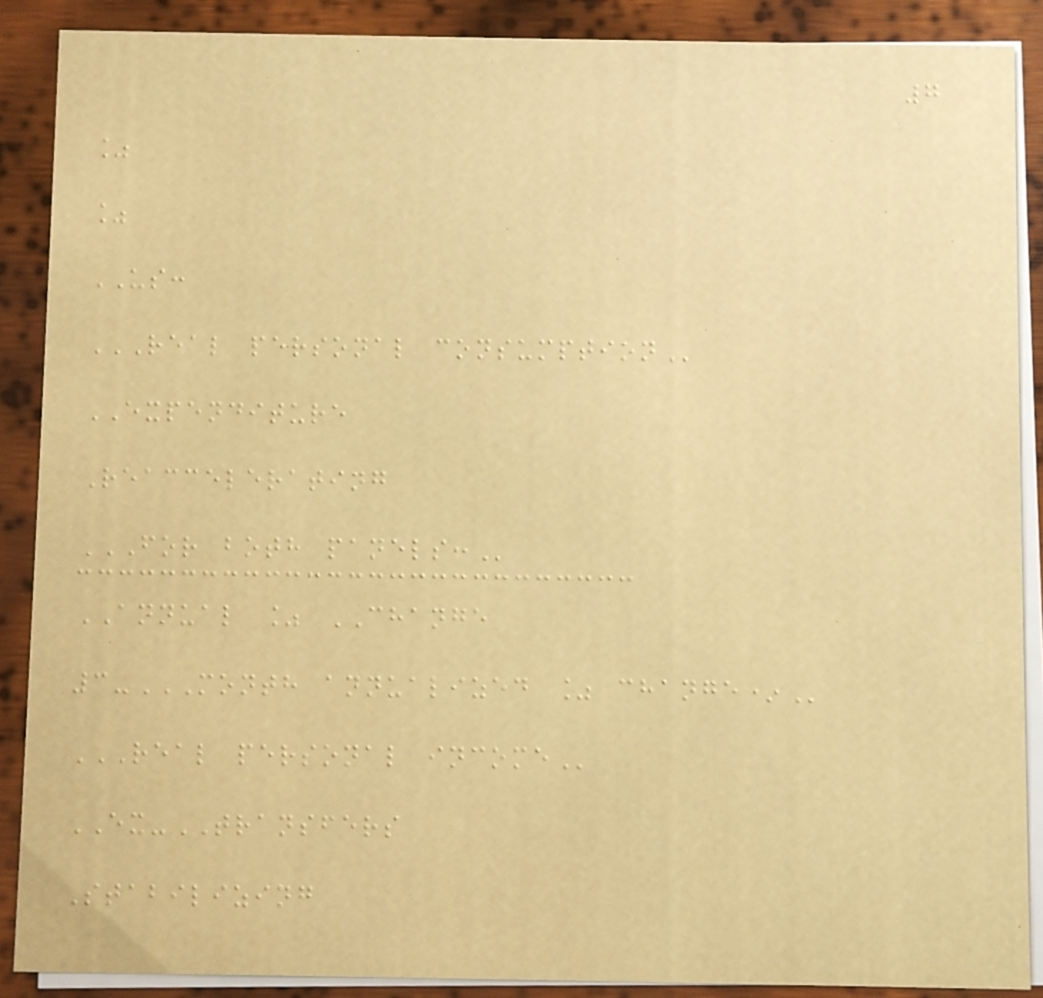7
%
%
US:
REAL PERSONAL CONSUMPTION
EXPENDITURE
Reaccelerating
FOR BOTH PANELS:
ANNUAL % CHANGE
3-MONTH ANNUALIZED % CHANGE*
REAL PERSONAL INCOME
EX-TRANSFERS
Stabilizing
